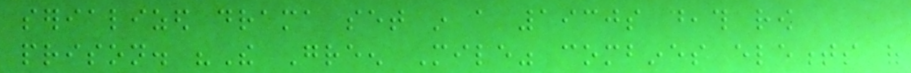serialized drama set in a 1930s death row
prison. "The Green Mile" combines elements of
